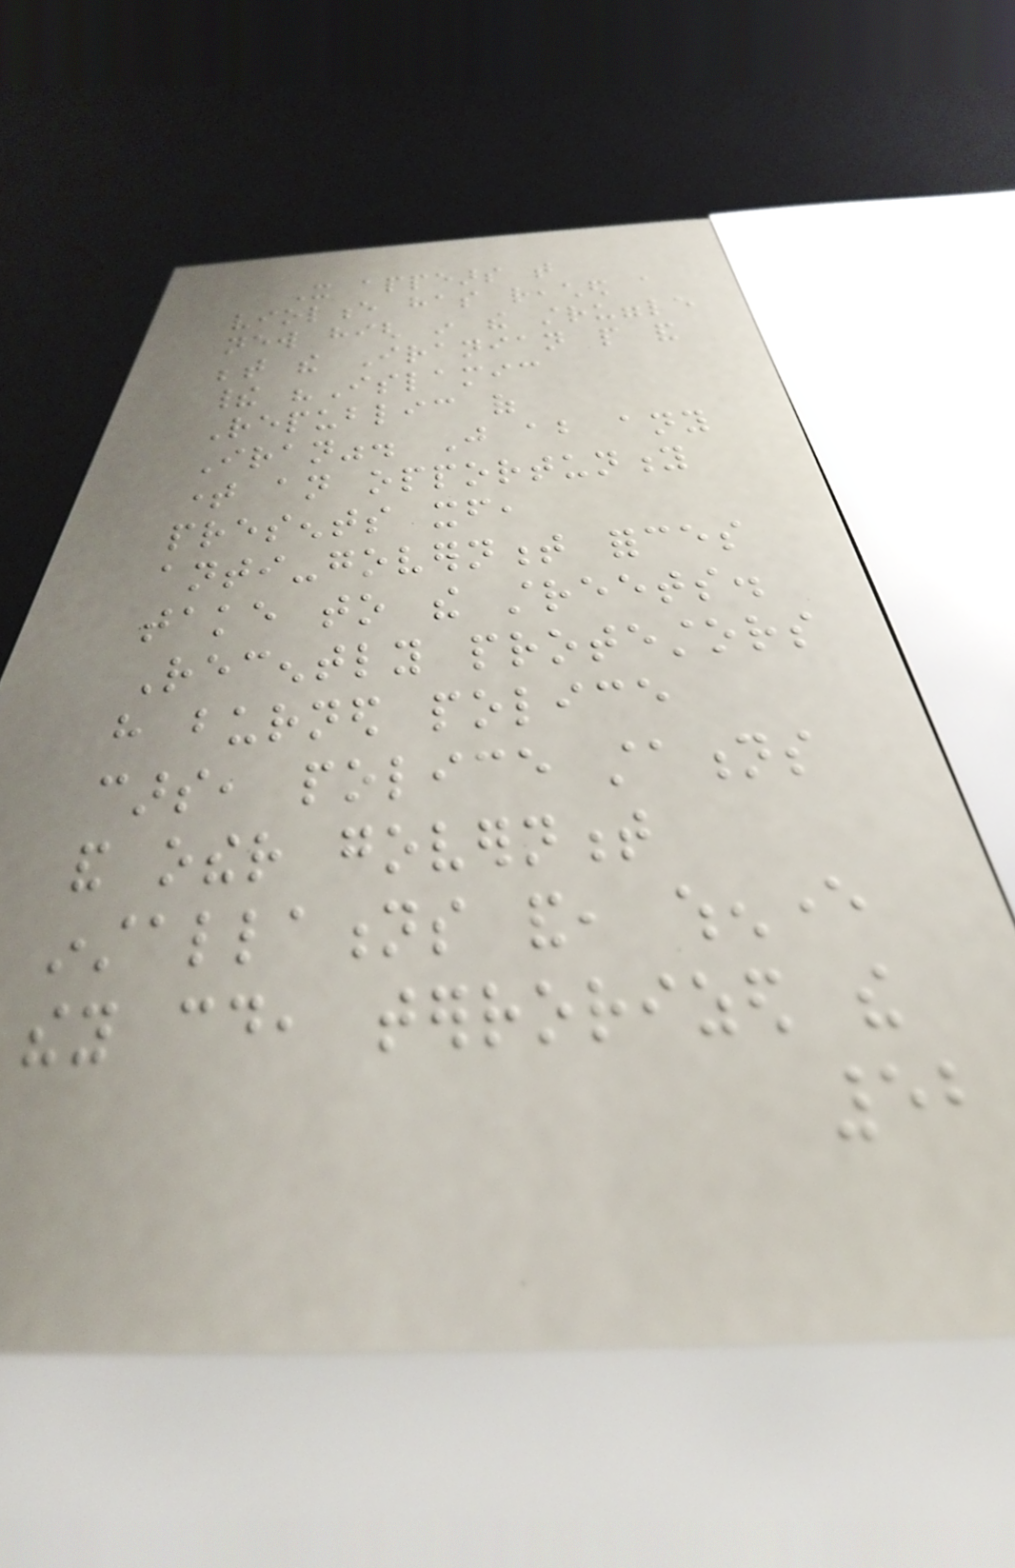It appears that
violence has reached a
new high in the struggle
between the Iranian people and
their "Islamic
Republic of
Iran". Just about any
time an opportunity
presents itself,
anti-government forces
take to the streets.
Recently protestors
have burned police
cars, police stations
and other government
installations and, whenever
they could, terrorized the
52
